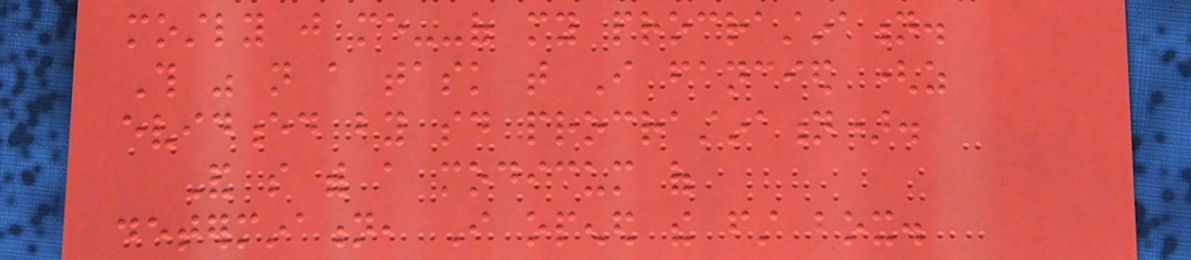mostly just me--of my procrastination.
This was not a task that I fancied (as
evidenced by said procrastination).
And so with a modicum of
determination, I opened the first box.
